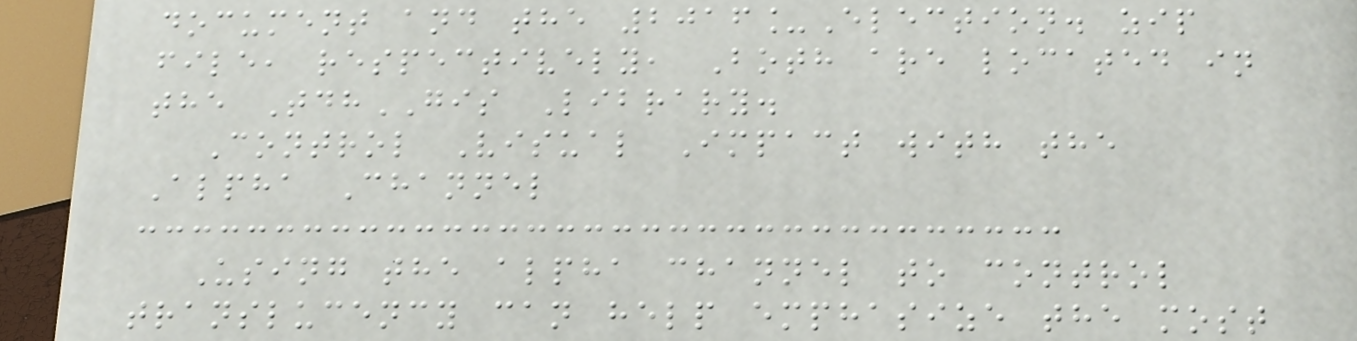document and the 2016_Election. zip
file, respectively, Both are located in
the TdhGIS Library.
Control Visual Impact with the
Alpha Channel
Using the alpha channel to control
translucency can help emphasize the most
